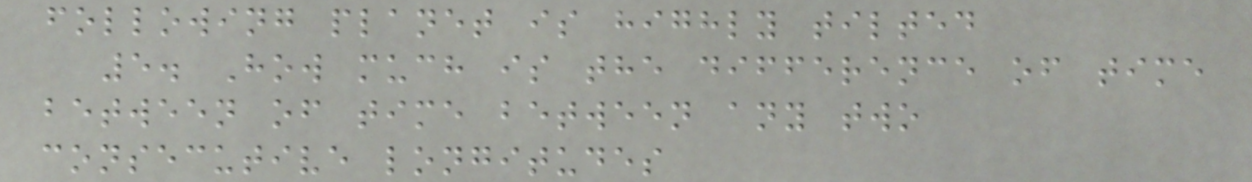following planet is highly tilted
5. How much is the difference of time
between of time between any two
consecutive longitudes
